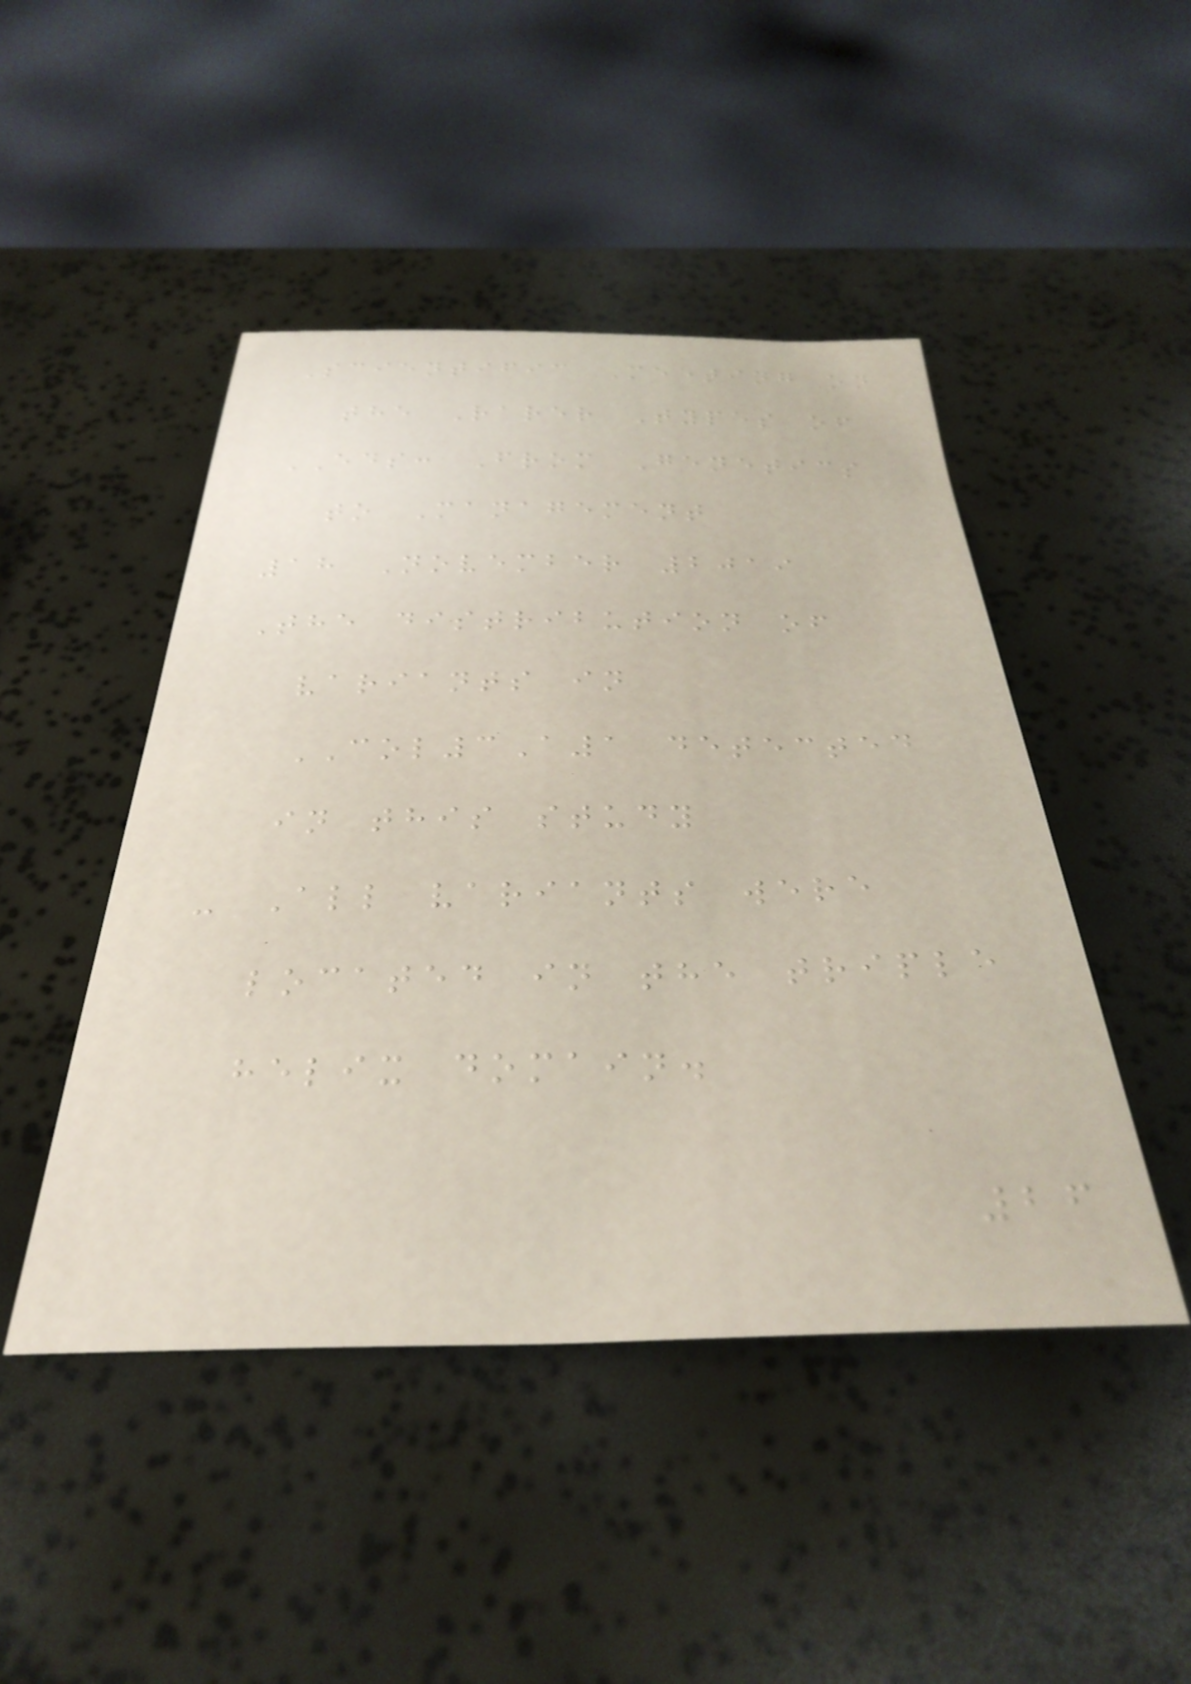Scientific Meeting on
the Rarer Types of
EDS: From Genetics
to Management
18 November 2019
The distribution of
variants in
COL3A1 detected
in this study
- All variants were
located in the triple
helix domain.
26
